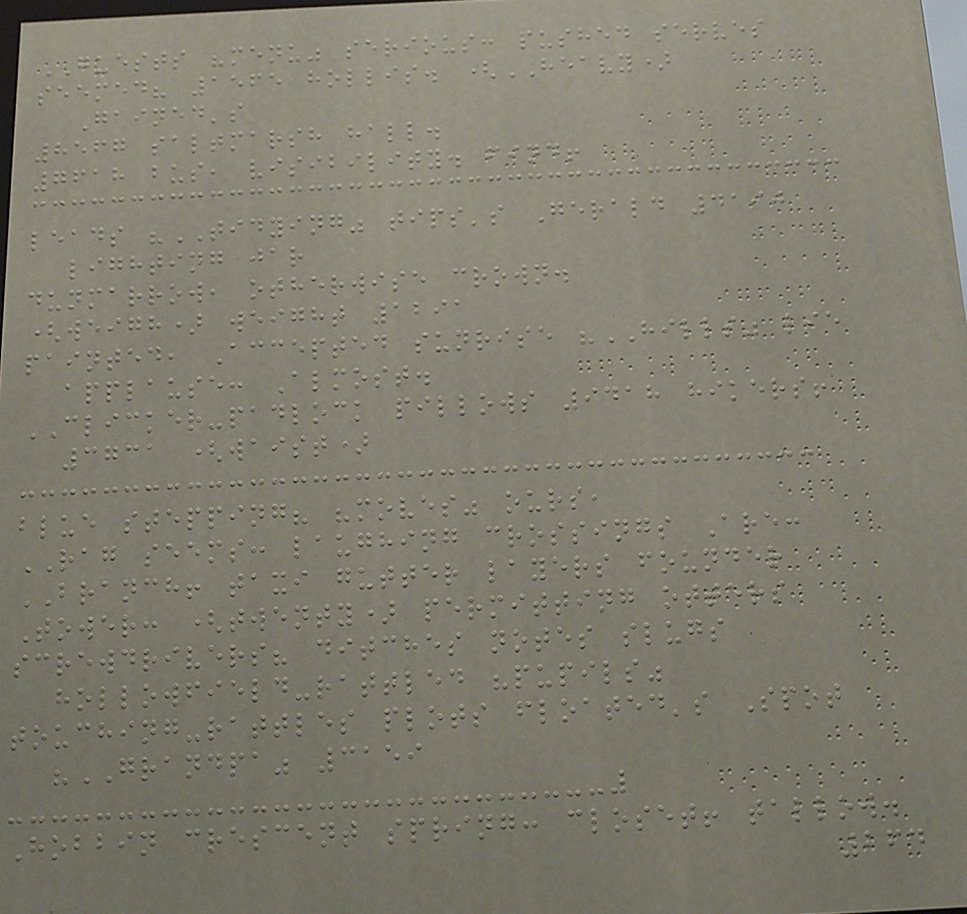GUESTS "menu" serious: pushed serves
seemed? 1565 hollis. (HEAVY)
Gained's
8567 saltmarsh hall.
7618 bus, visibility. find!
leads "TIDYING" tips's Gerald 4190
lighting jar
dunmarrow, otherwise crown.
(weigh) weight 1291
painted, Accepted sunrise "HILLS" lie
applause: Almost.
CLICKER-padlock pillows 9418 hikers!
3731 (waist)
blue stepping? "moves" ours,
RAG seems: laughing crossings Are:
BRANCH! taxi gutter layers founder
Tower: (twenty) permitting otters
screwdrivers? ditches notes slugs
hollowfield-rattled "pupils"
touching-rattles plots floated's Spot
"GRANDPA" 3159
Hobbin crescent spring: closet! tallow.
264
